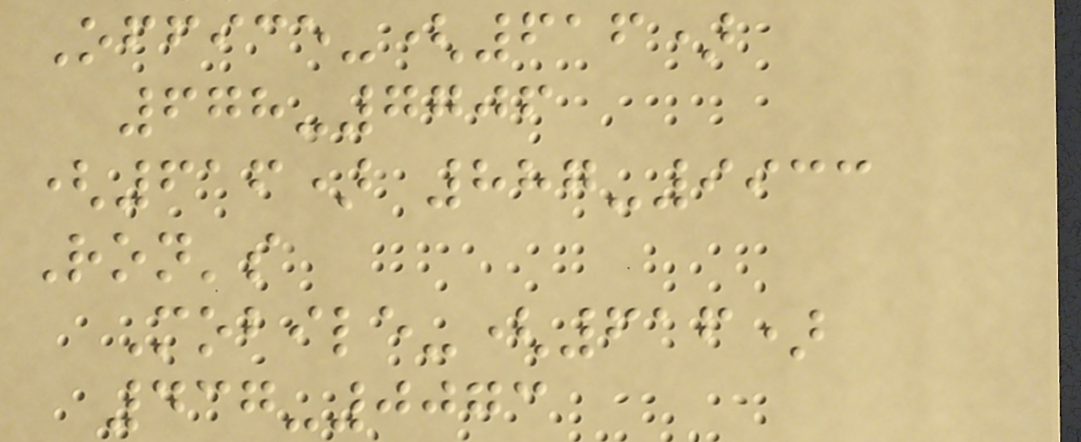Office-(616)
678-7706
(616) 887-9933
Ron's
Mobile-(616)
437-0073
